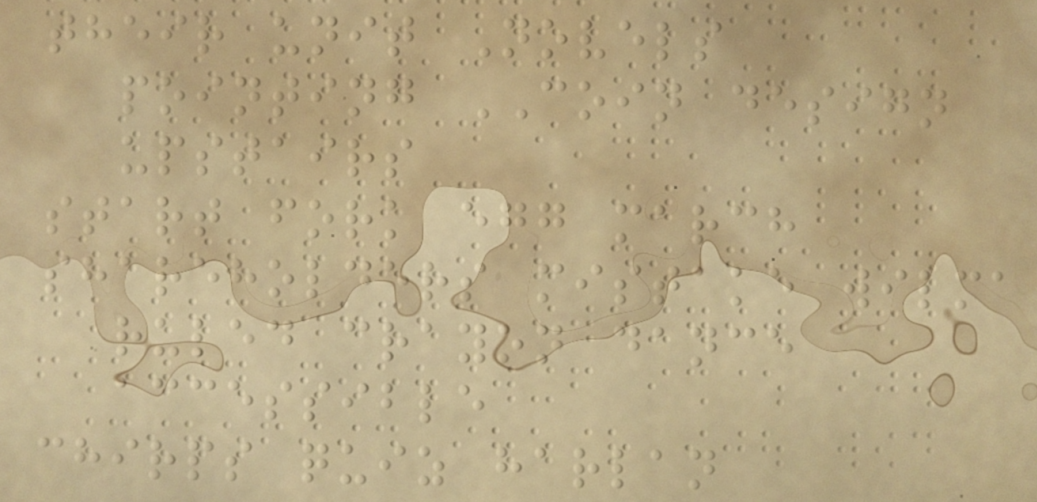their unit Novels
pointing COIN design
upstairs
start fork egg march
shareholders mistake wilma
ruled crayon dance
accessible
chirps quiz harlan
